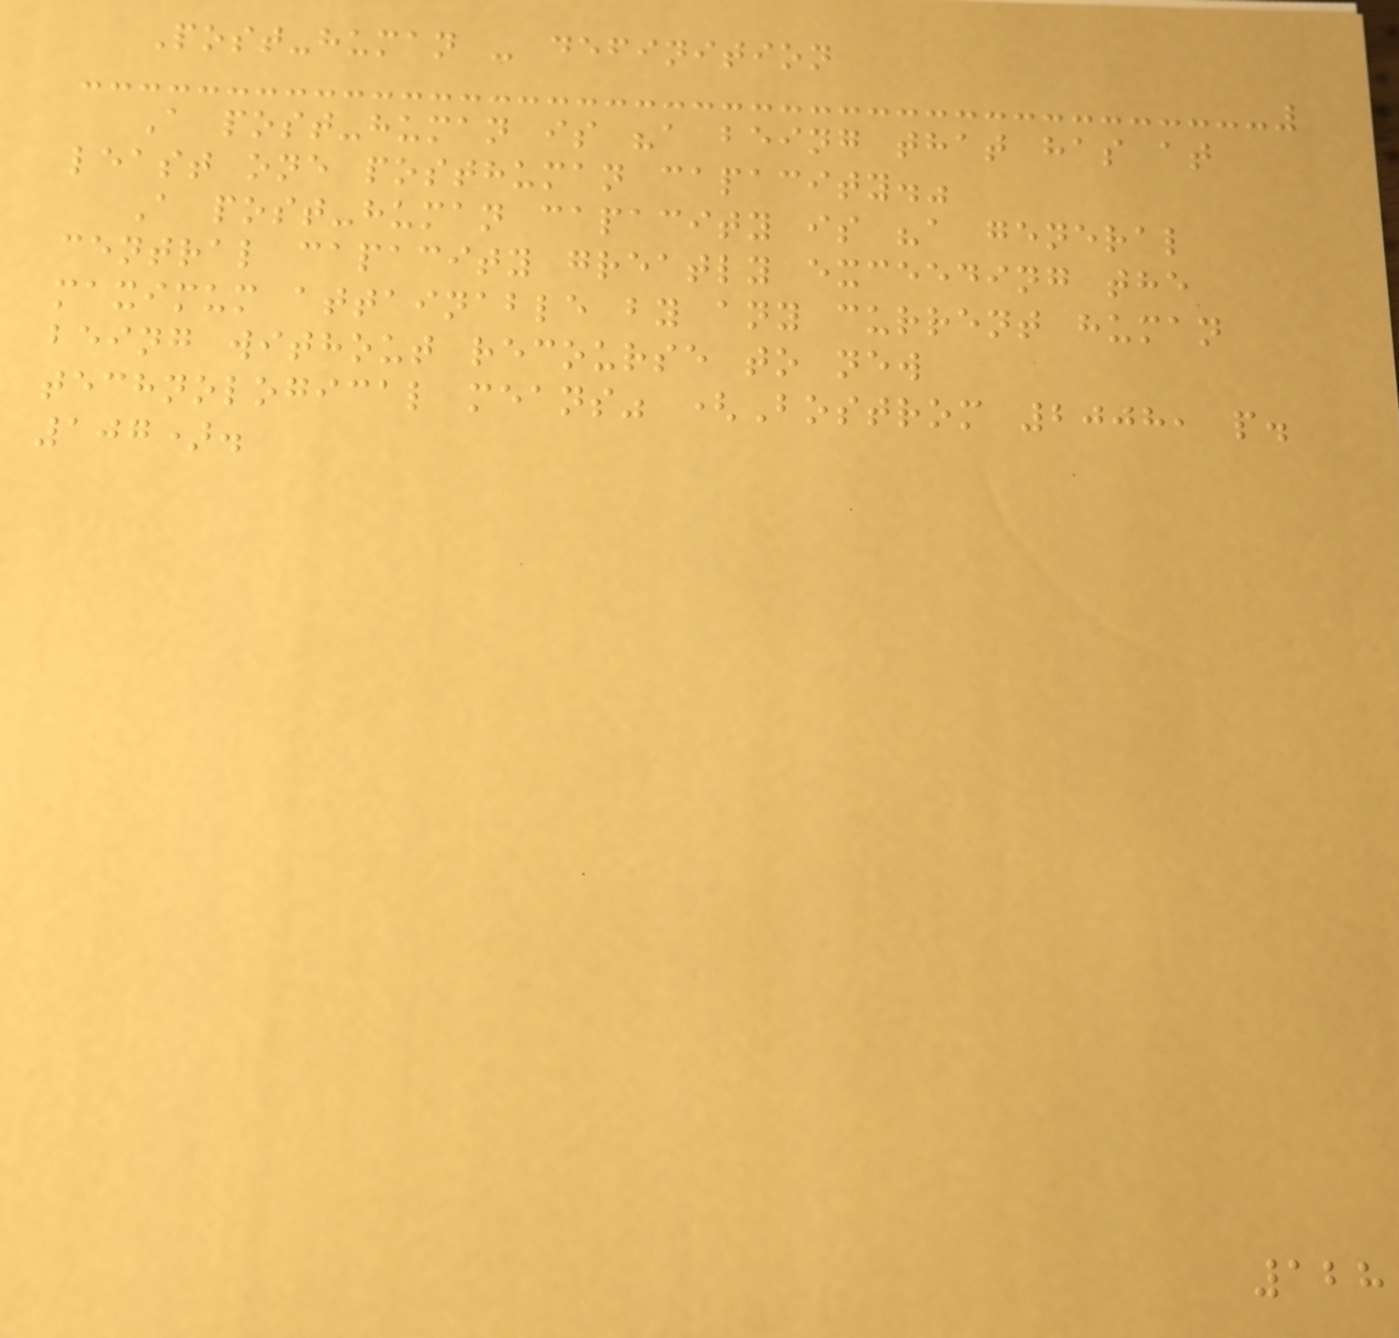Post-human - definition
A post-human is "a being that has at
least one posthuman capacity."
A post-human capacity is "a general
central capacity greatly exceeding the
maximum attainable by any current human
being without recourse to new
technological means" (Bostrom 2008, p.
107).
128
